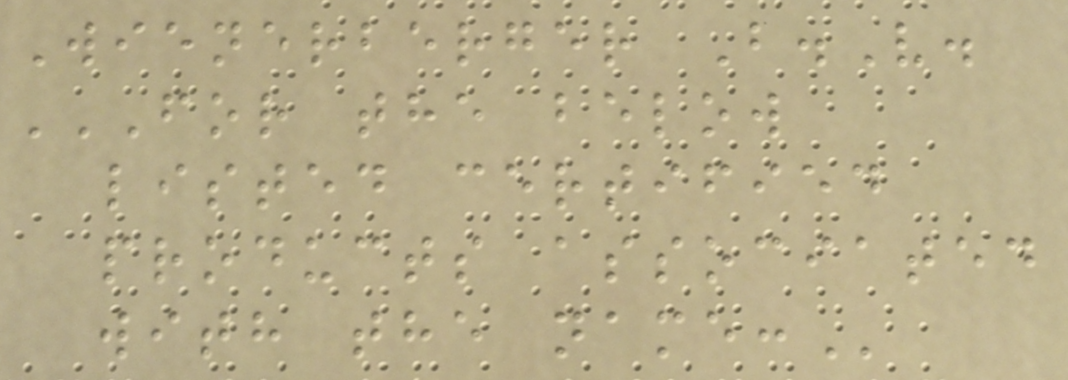Wienerberger B.V.
FOR THE BELOW
LISTED CERTIFIED
PRODUCTS ASSOCIATED
WITH THE NAME:
